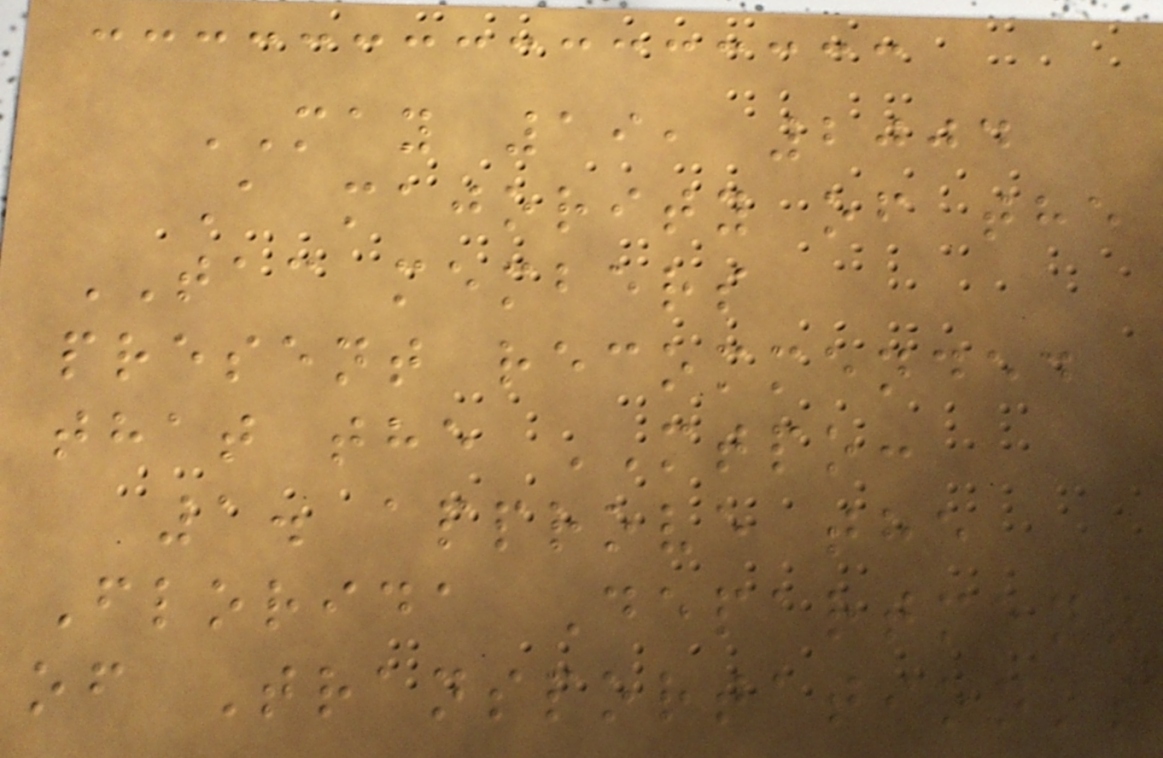MAY 19, 2004
A majority of the
TAC members
present recommended
that the MTPO:
1. approve the
Florida Department
of Transportation's
